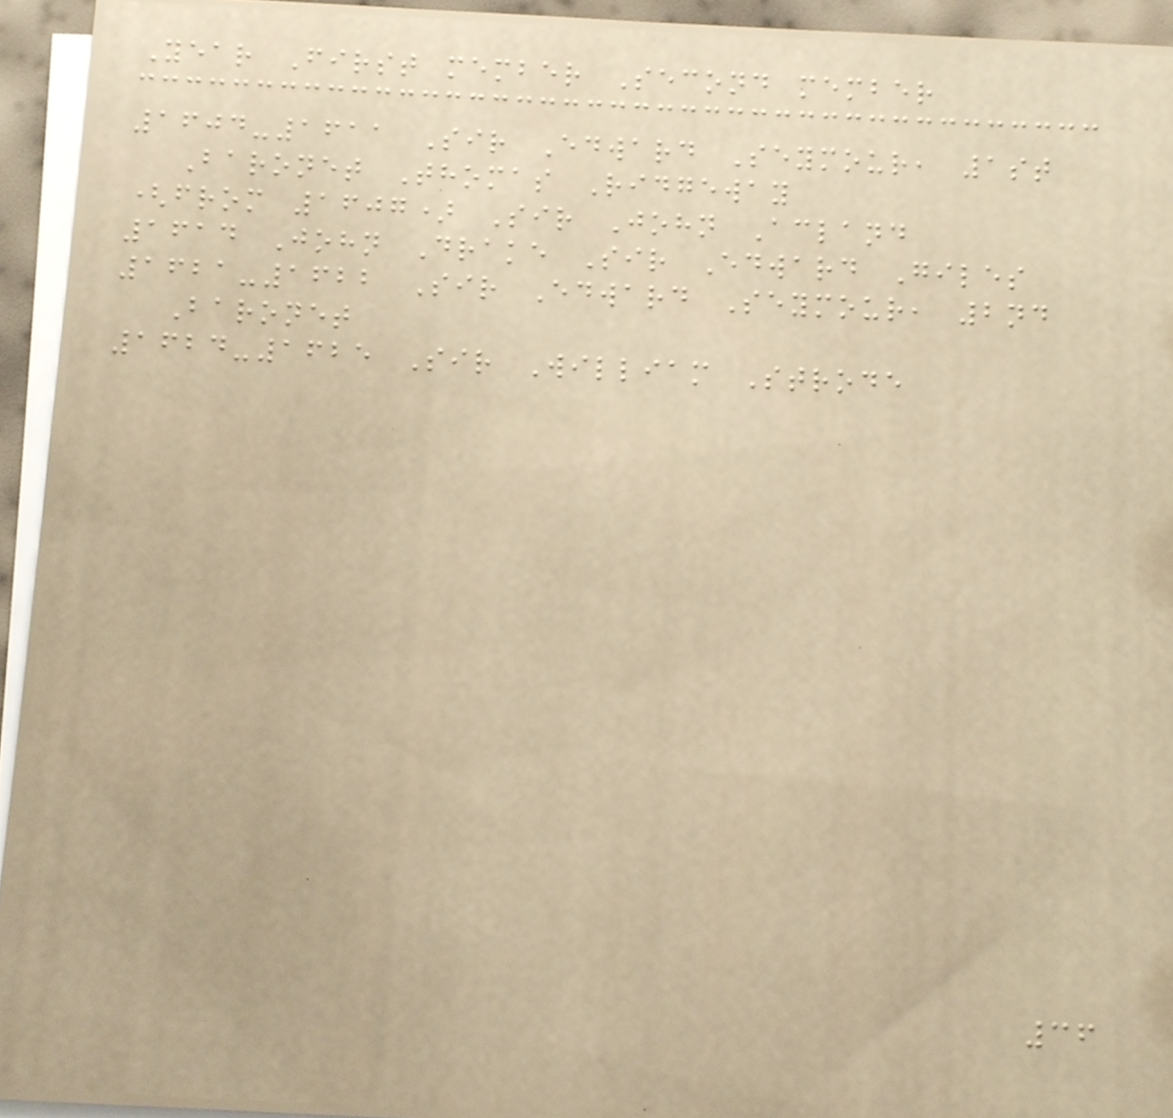Year First member Second member
1604-1611 Sir Edward Seymour, 1st
Baronet Thomas Ridgeway
(from 1607) Sir John Acland
1614 John Drake Sir Edward Giles
1621-1622 Sir Edward Seymour, 2nd
Baronet
1624-1625 Sir William Strode
36
